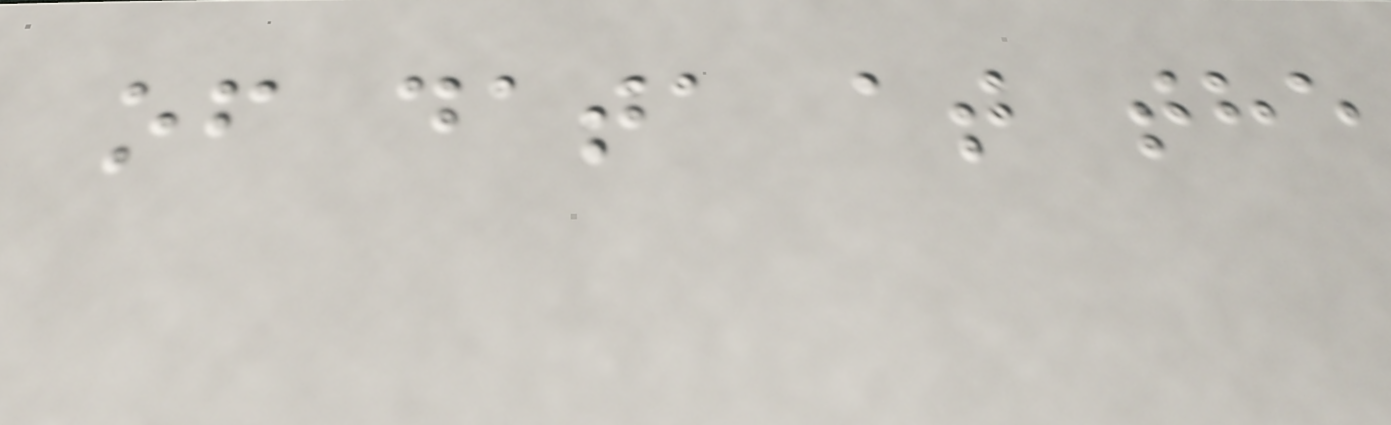of data at the
